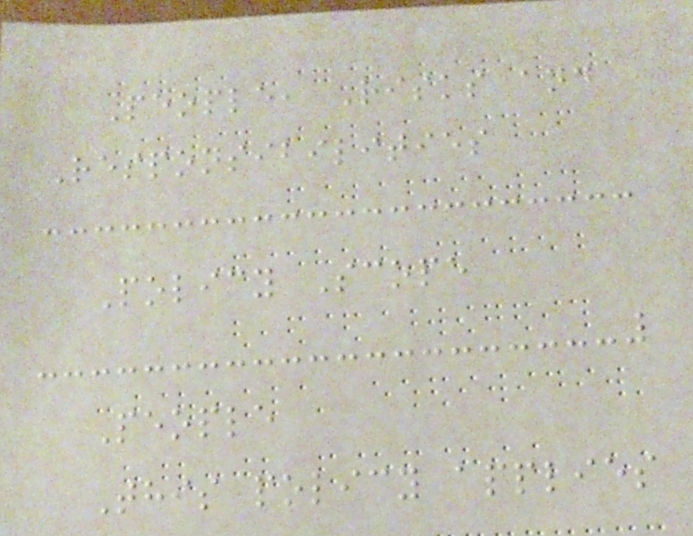People, Risks and
Responsibilities
Policy Scope
People
This policy applies
